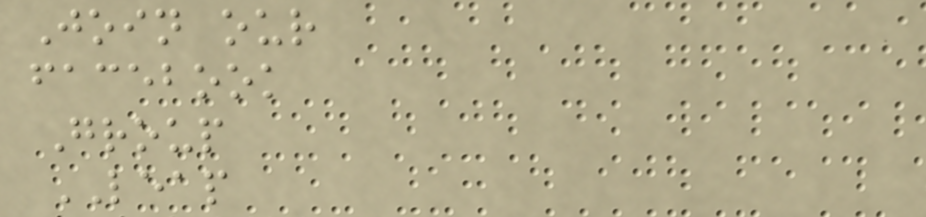Join our
facebook
Group
LEAP
